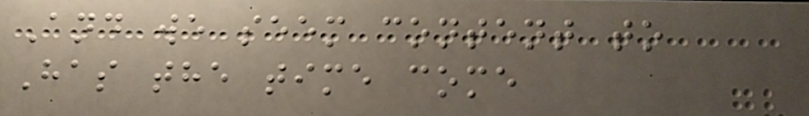And we seem content to
Has the time come
